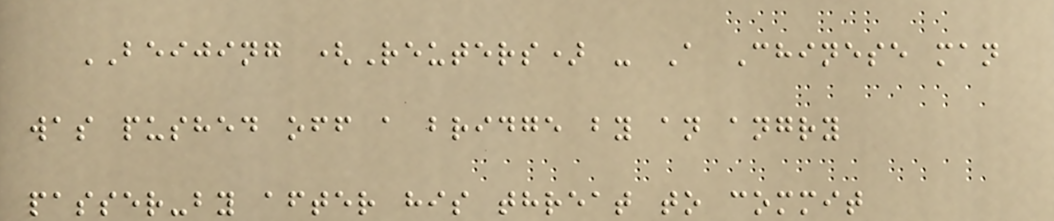BEIJING (Reuters) - A Chinese man
was pushed off a bridge by an angry
passer-by after his threat to commit
